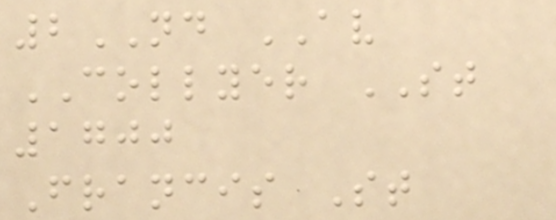2ND AV
COLLYER ST
1700
Francis St
